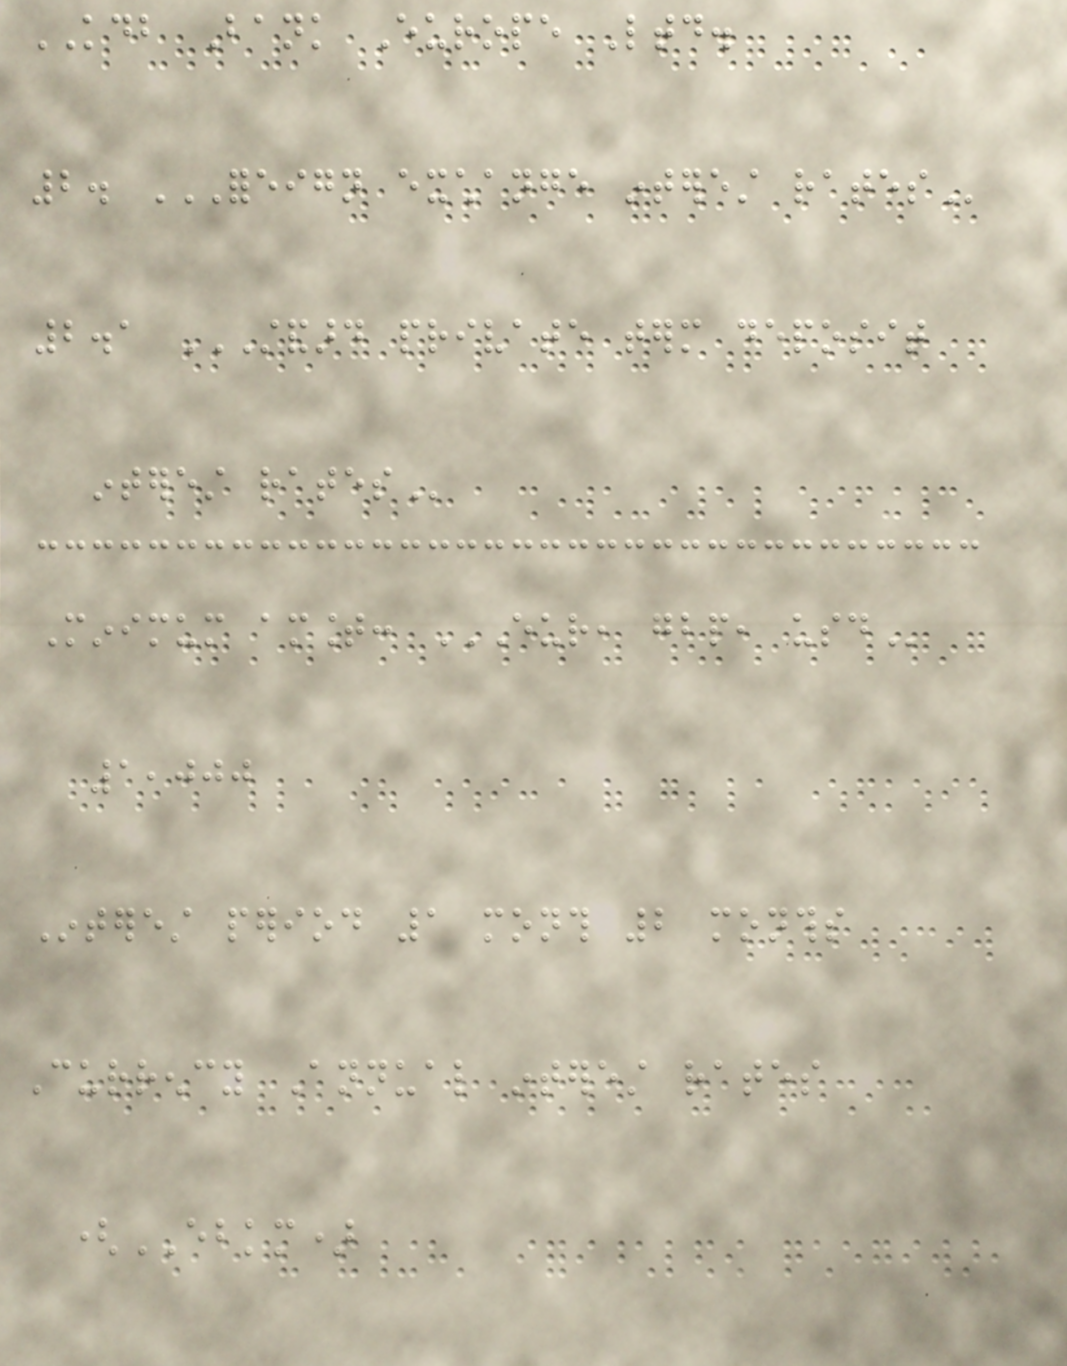KDB Bank Europe Ltd.
2. FOREIGN EXCHANGE INTEREST RATES
2.1 STANDARD PRIVATE TERM DEPOSIT
INTEREST RATES
Minimum amount: EUR, GBP, USD
1,000
Interest period 1 month 2 months
Currency Annual interest rates
(EBKM)
